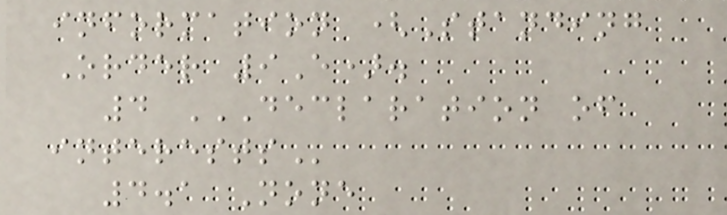information (Standing
Order 9E).
4 DECLARATION OF
INTERESTS
4.1 None
